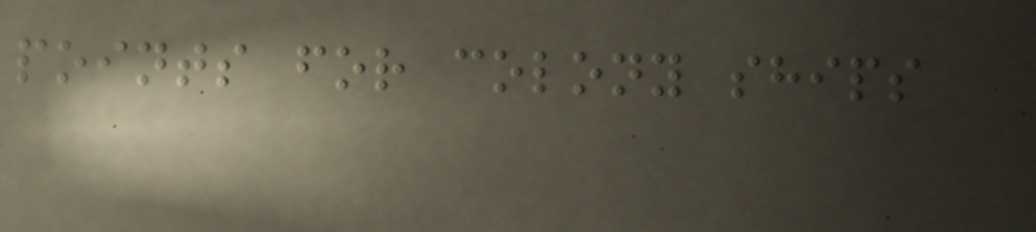points for colony ships
